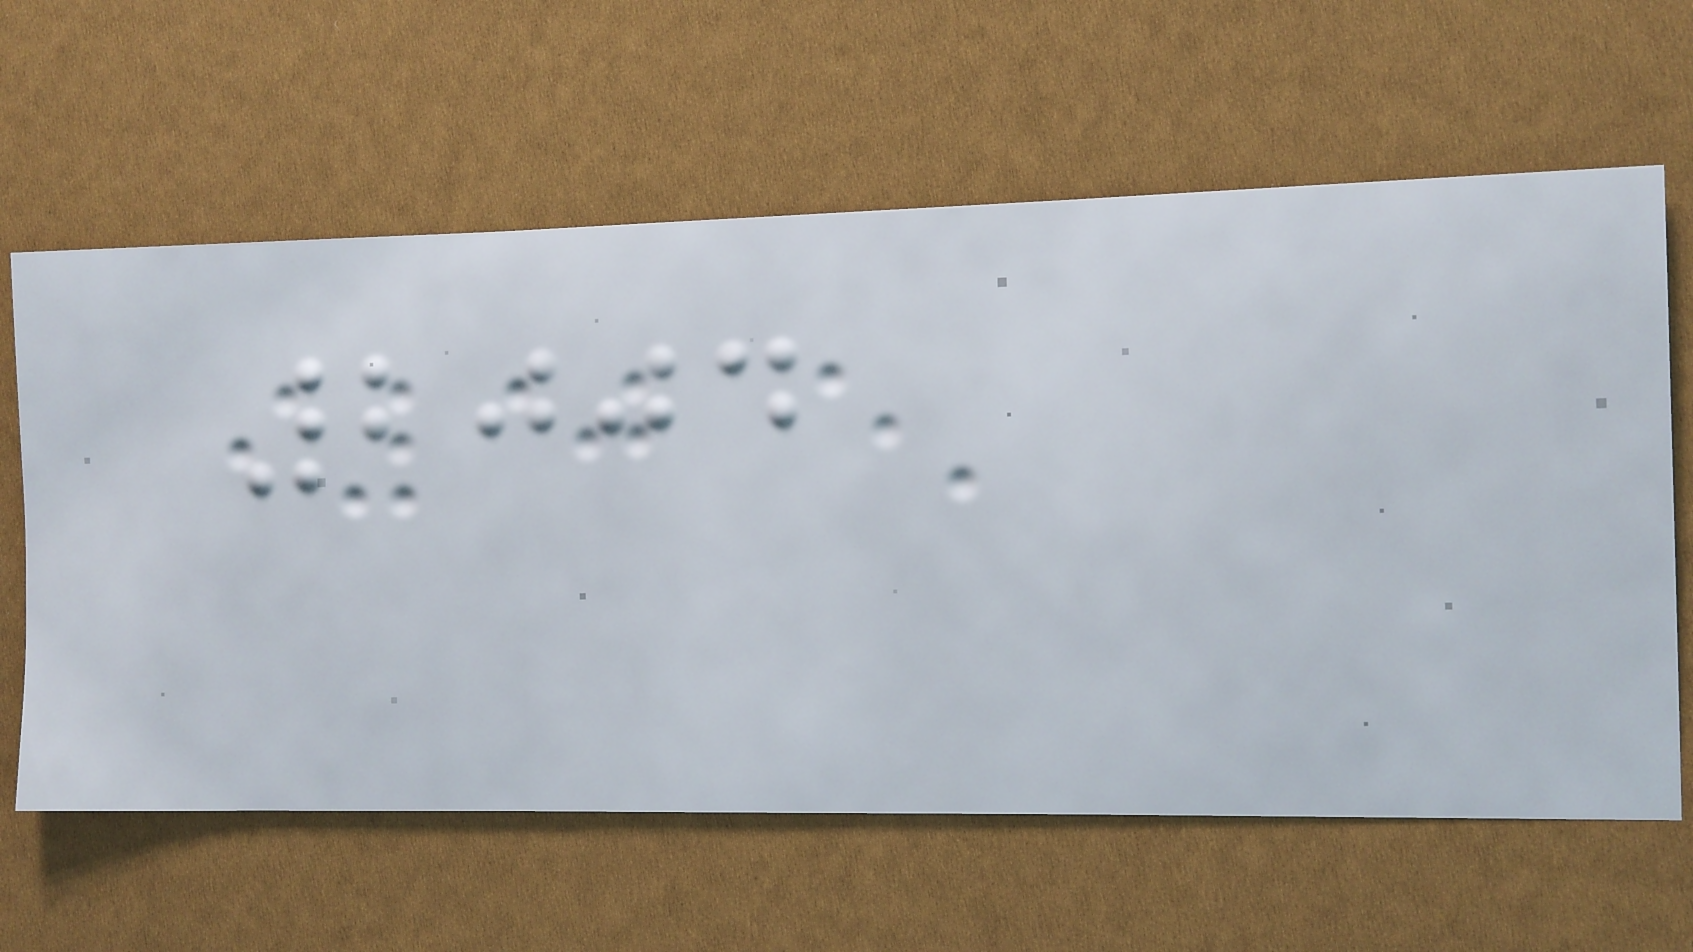2004
